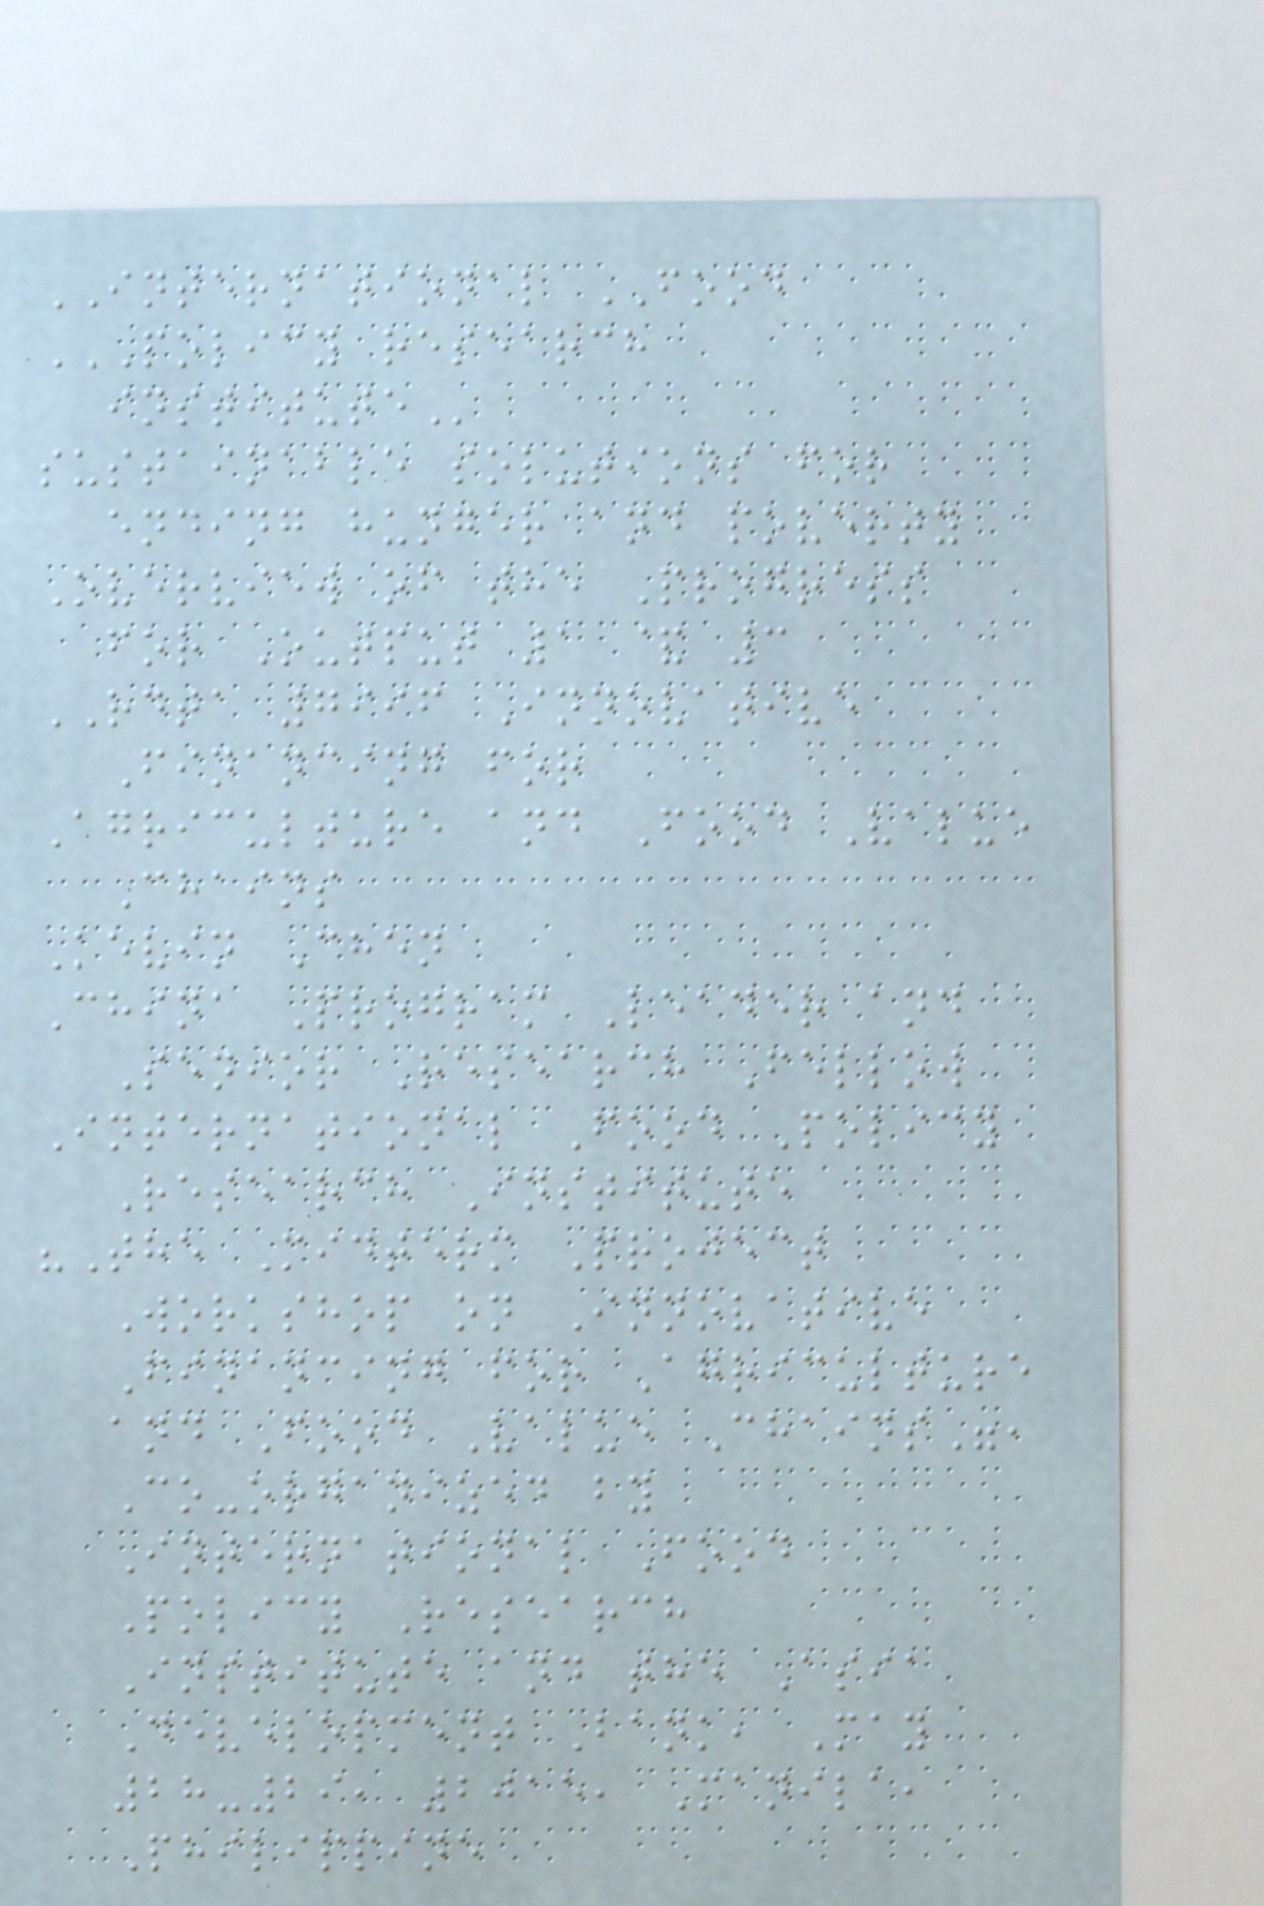INTERNATIONAL FOOD
POLICY RESEARCH
INSTITUTE
sustainable solutions for
ending hunger and poverty
Overview of the Progress
for Output 1 & 3
RDTA 7996 Innovative
Financing for
Agriculture and Food Value
Chains
Kevin Chen
China Program Leader and
Senior Research Fellow
International Food Policy
Research Institute
"The Midterm Project
Workshop on Innovative
Financing for Agriculture
and Food Value Chains",
Co-organized by
International Food
Policy Research
Institute and the Asia
Development Bank, May
28-29, 2015, Manila,
Philippine
